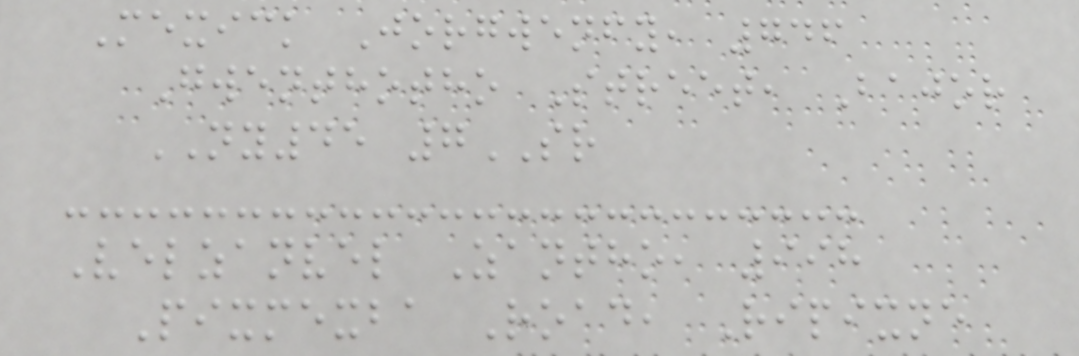Mexick Jorgwenfy, 746
Gwenthotho Street, Bajor
NY45 7SR
Velzanvel Zantho, 998
Pixmexba Road, Ripixne
